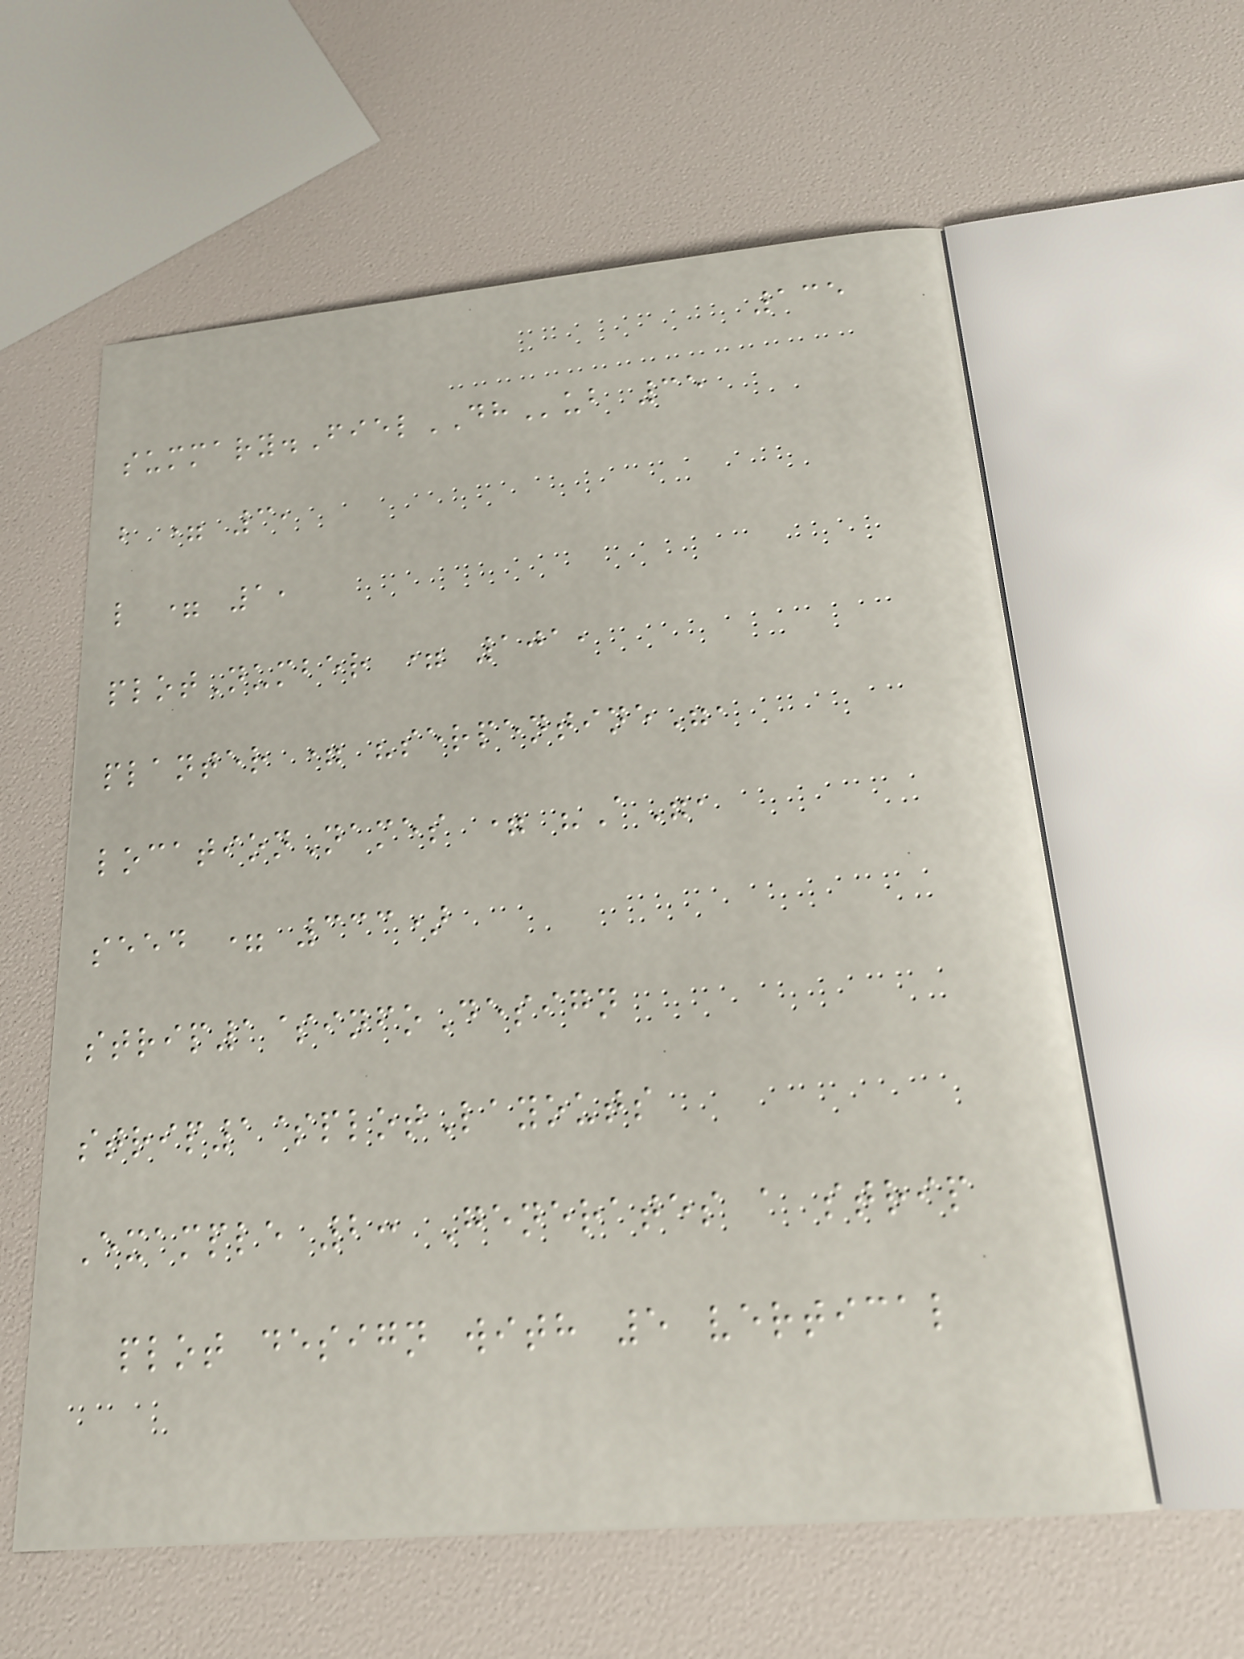135
summary.FielDHub 35
b = 3,
l = 1,
plotNumber = 101,
planter = "serpentine",
locationNames = "A",
seed = 333)
strip1$infoDesign
strip1$plotLayouts
Example 2: Generates a strip
plot design with 5 vertical
